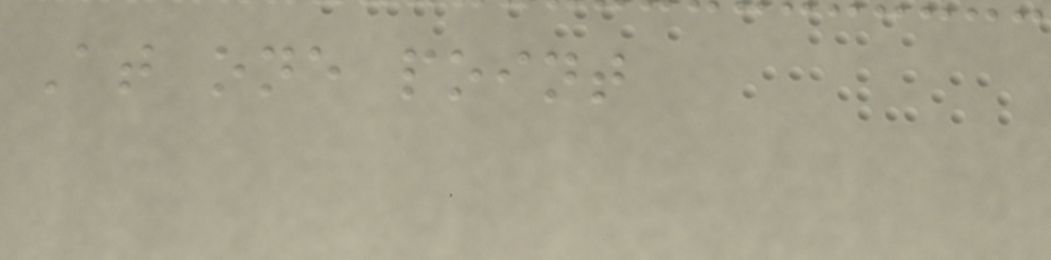At one point
